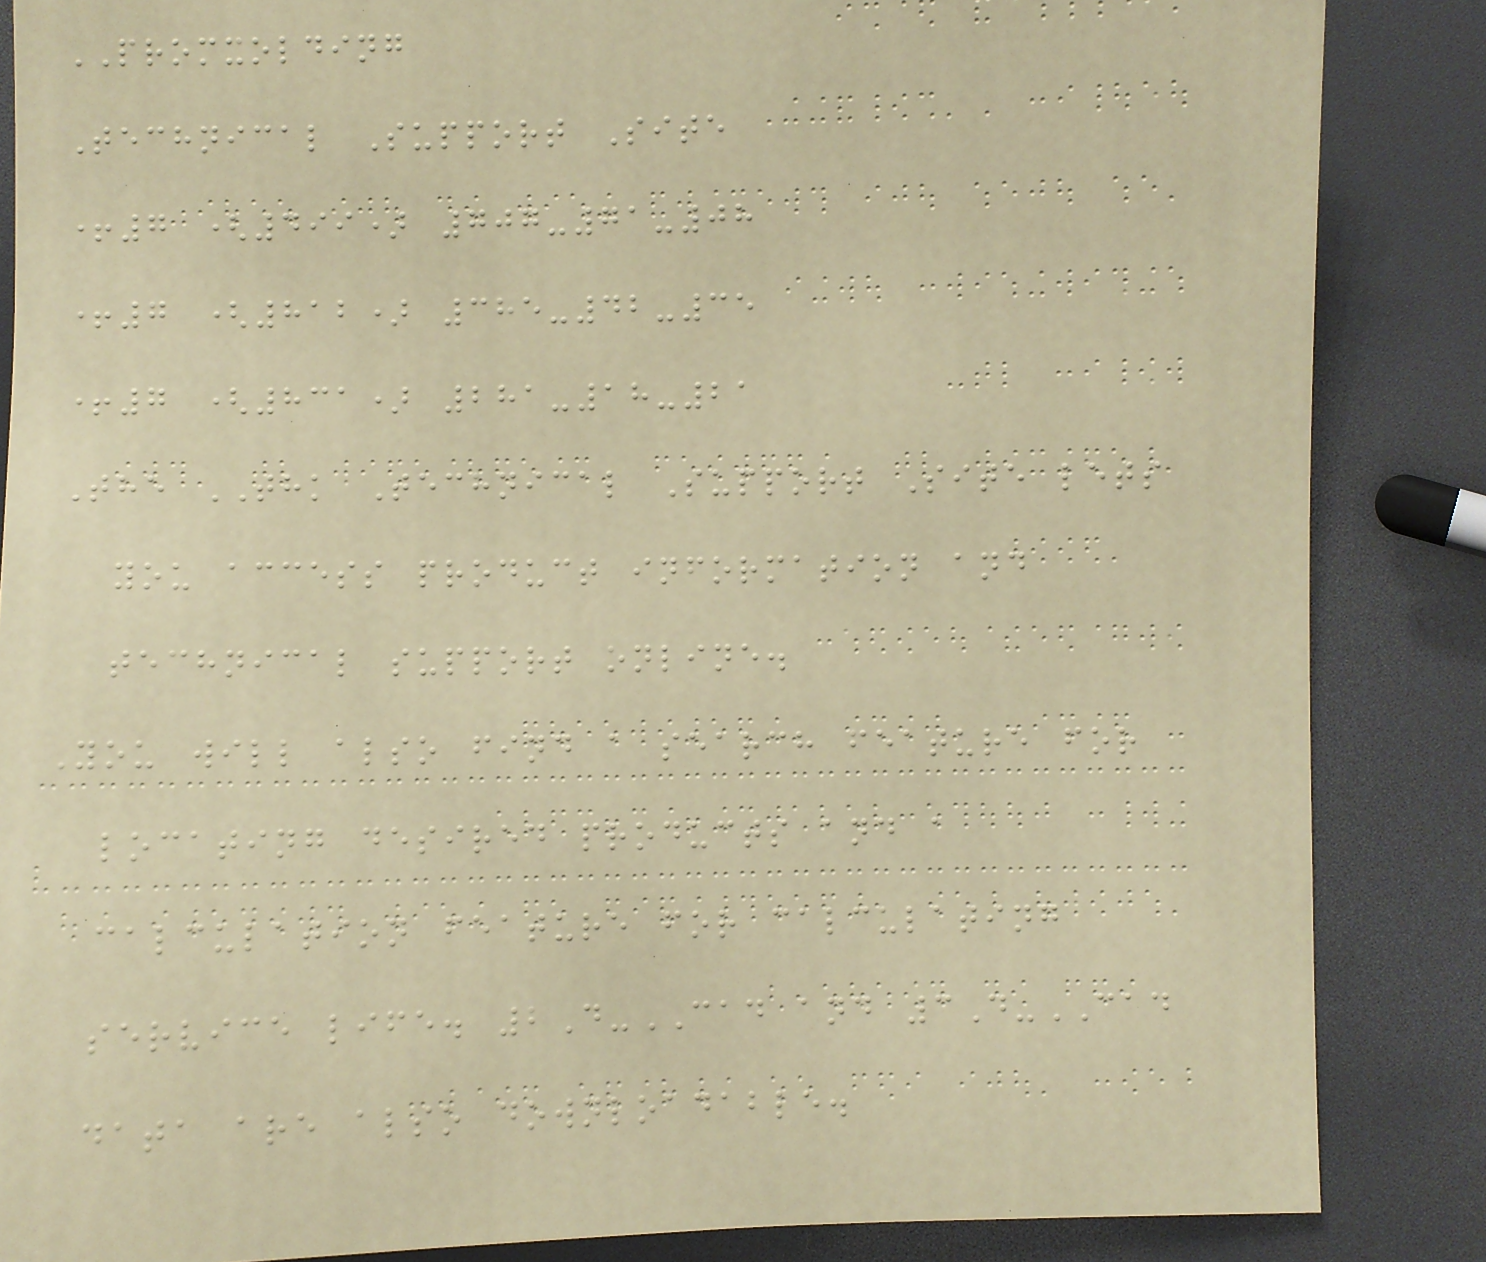PROMXOLDING
Technical Support Site
+7 (499) 707-71-08
+7 (812) 385-42-35
+7 (831) 281-18-21
The THK Technical Support Site lets
you access product information and
technical support online.
You will also find a search feature for
locating desired products and a
calculation feature for calculating
service life. 2D-CAD and 3D-CAD
data are also downloadable.
